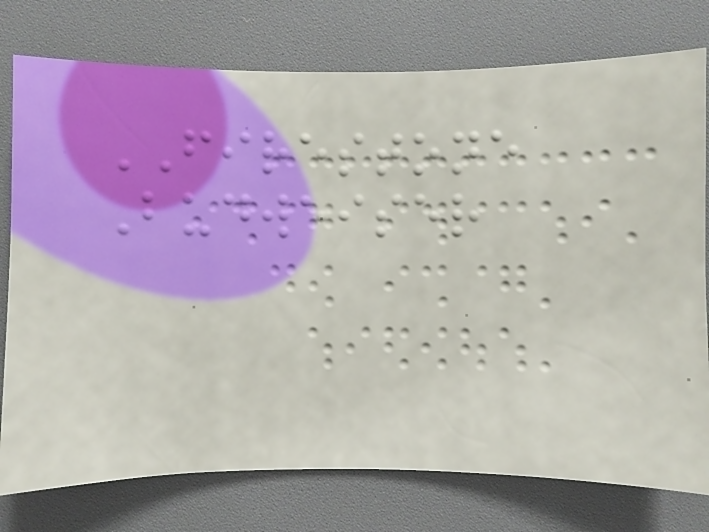FIRESTONE
Budweiser
